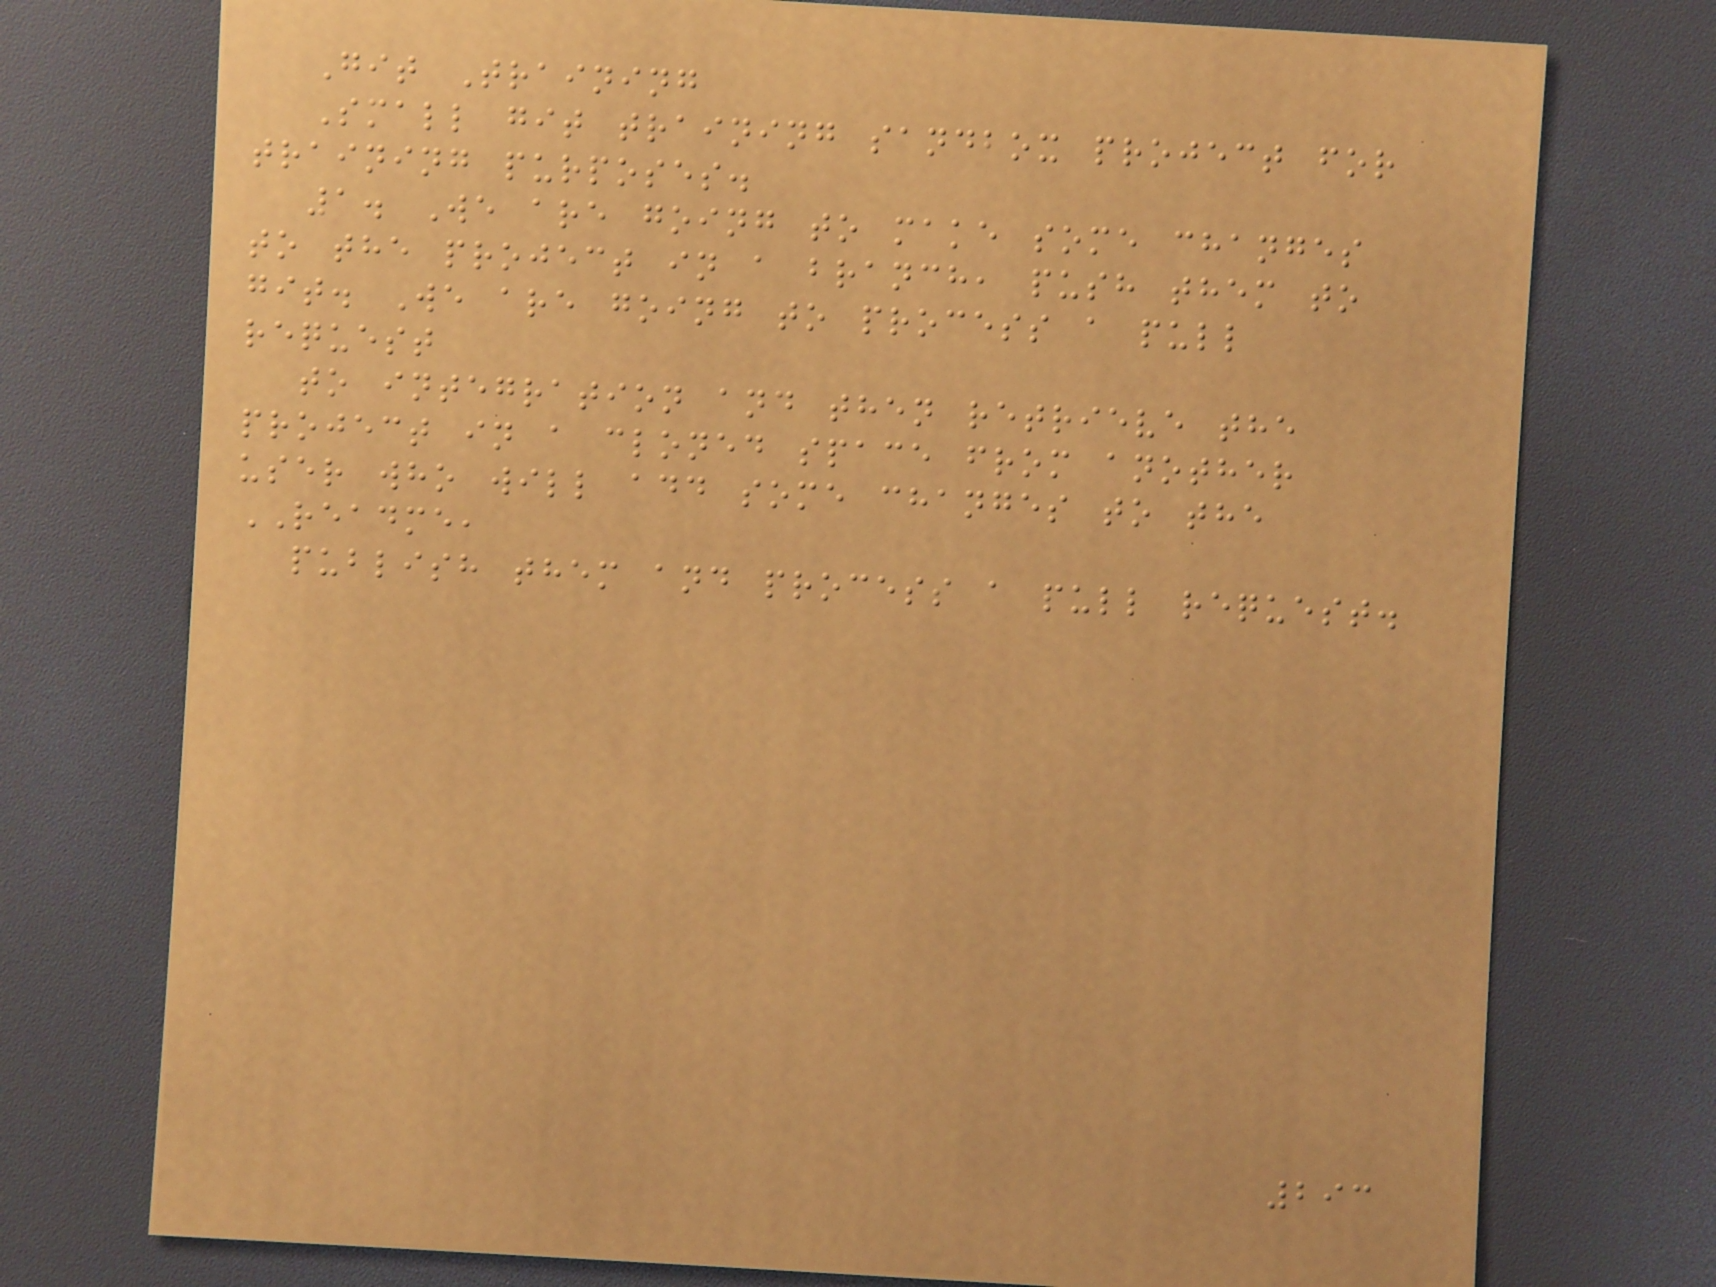Git Training
Small git training sandbox project for
training purposes.
1. We are going to make some changes
to the project in a branch, push them to
git. We are going to process a pull
request
to integration and then retrieve the
project in a cloned space from another
user who will add some changes to the
README,
publish them and process a pull request.
293
